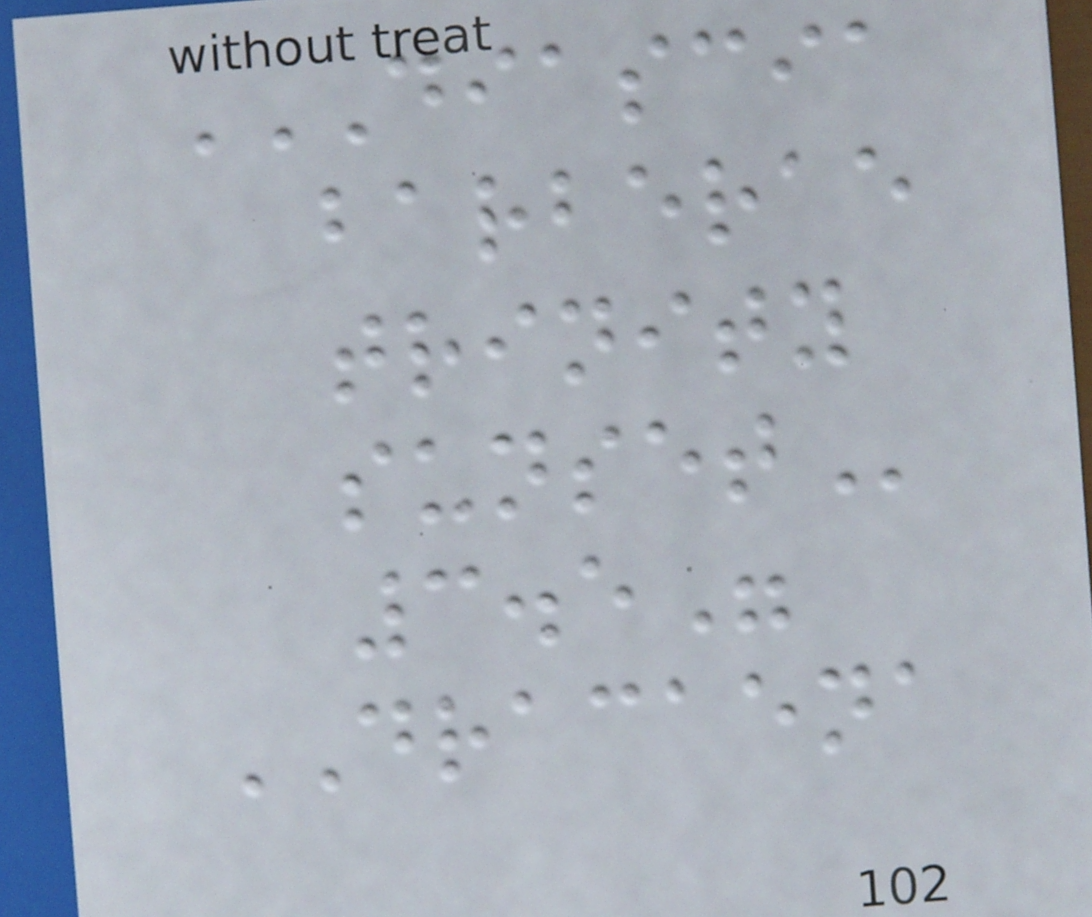DIASCIA
BARBERAE
TRINITY
SUNSET
3.5"
DRACAENA
